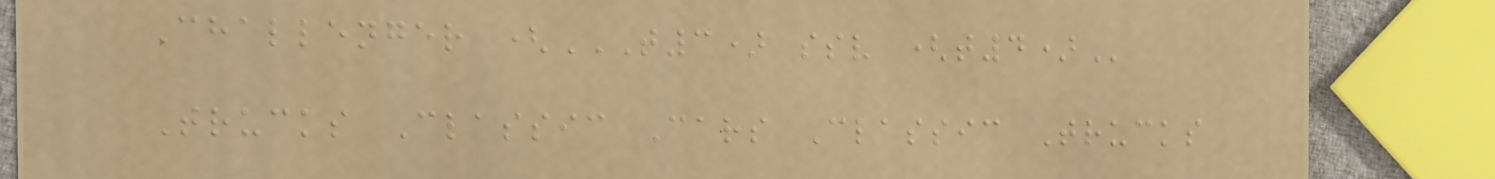Challenger (T3) SSV (T4)
Trucks Classic Cars Classic Trucks
